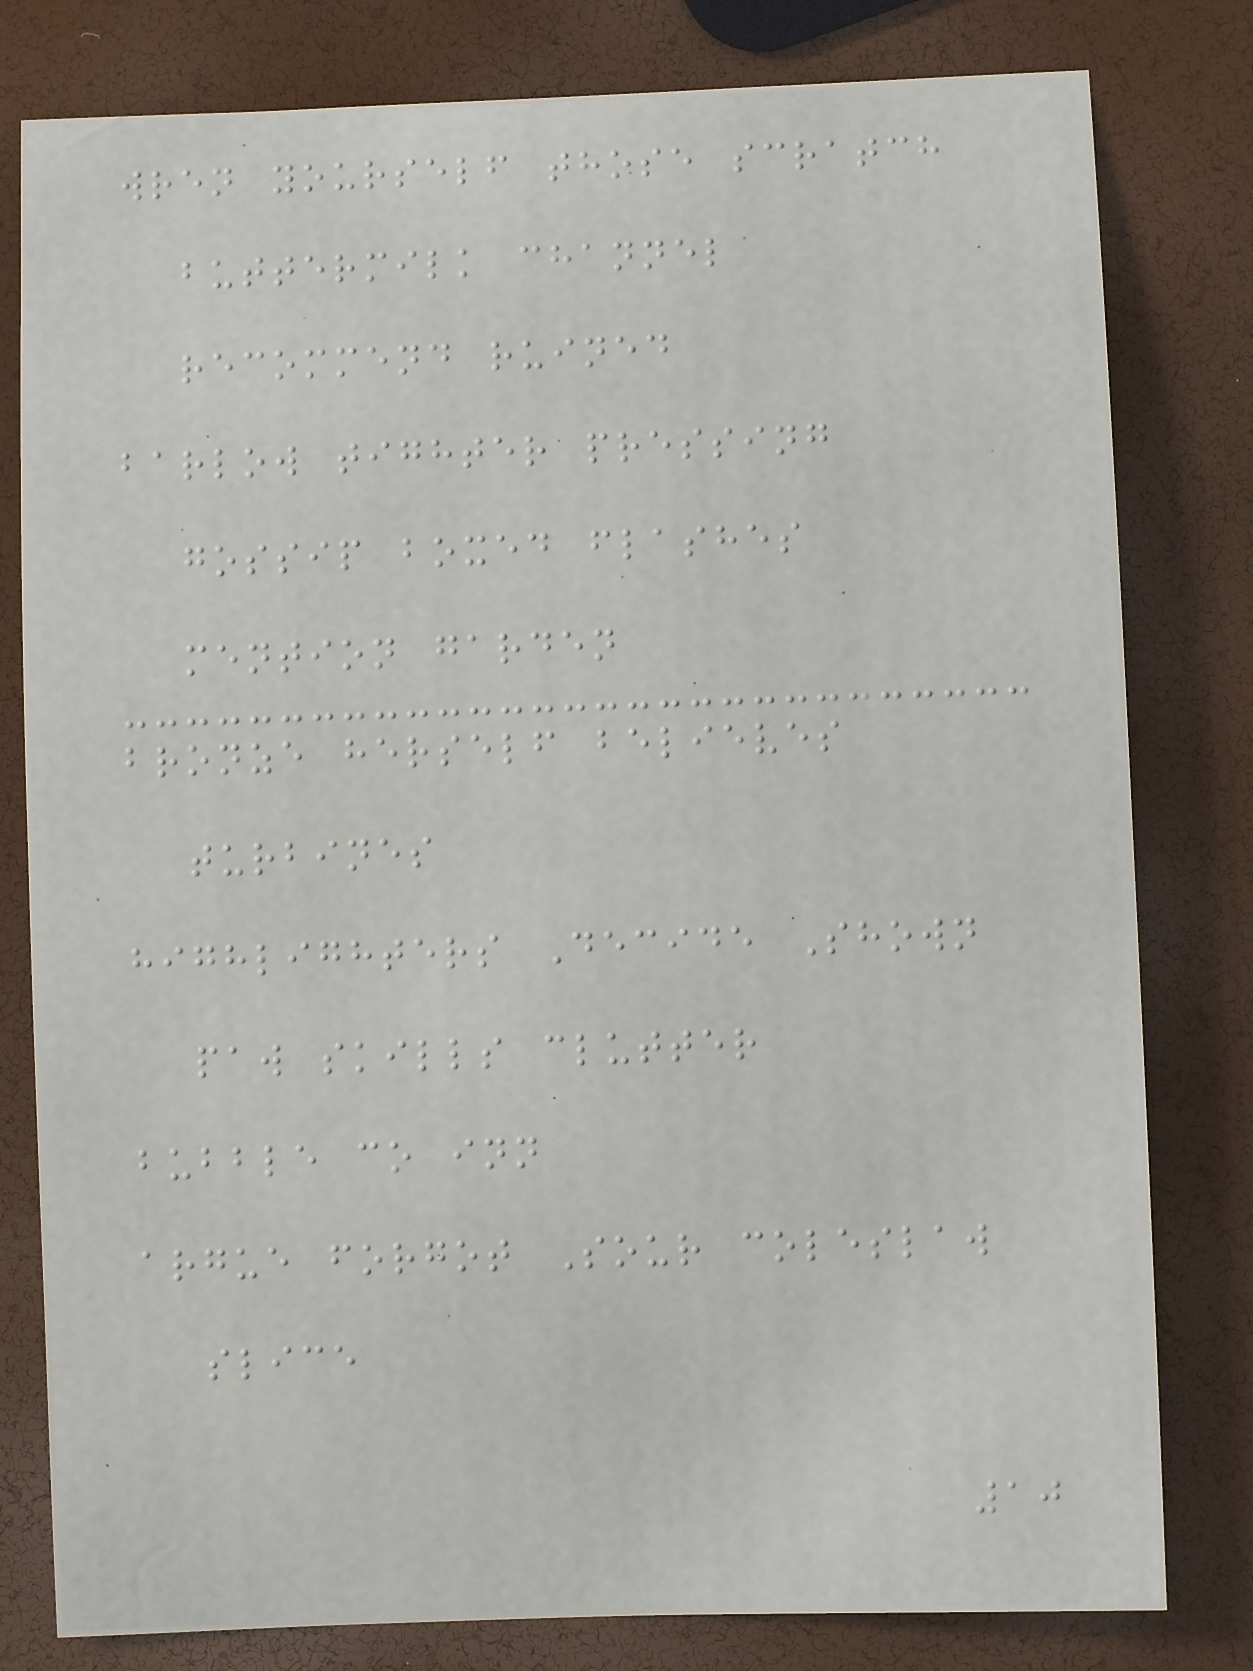wren yourself those scratch
buttermilk channel
recommend ruined
barlow tighter pressing
gossip boxed flashes
mention garden
bronze herself believes
turbines
highlighters Decide Shown
paw skills clutter
bubble co inn
argue forgot Sour coleslaw
slice
10
